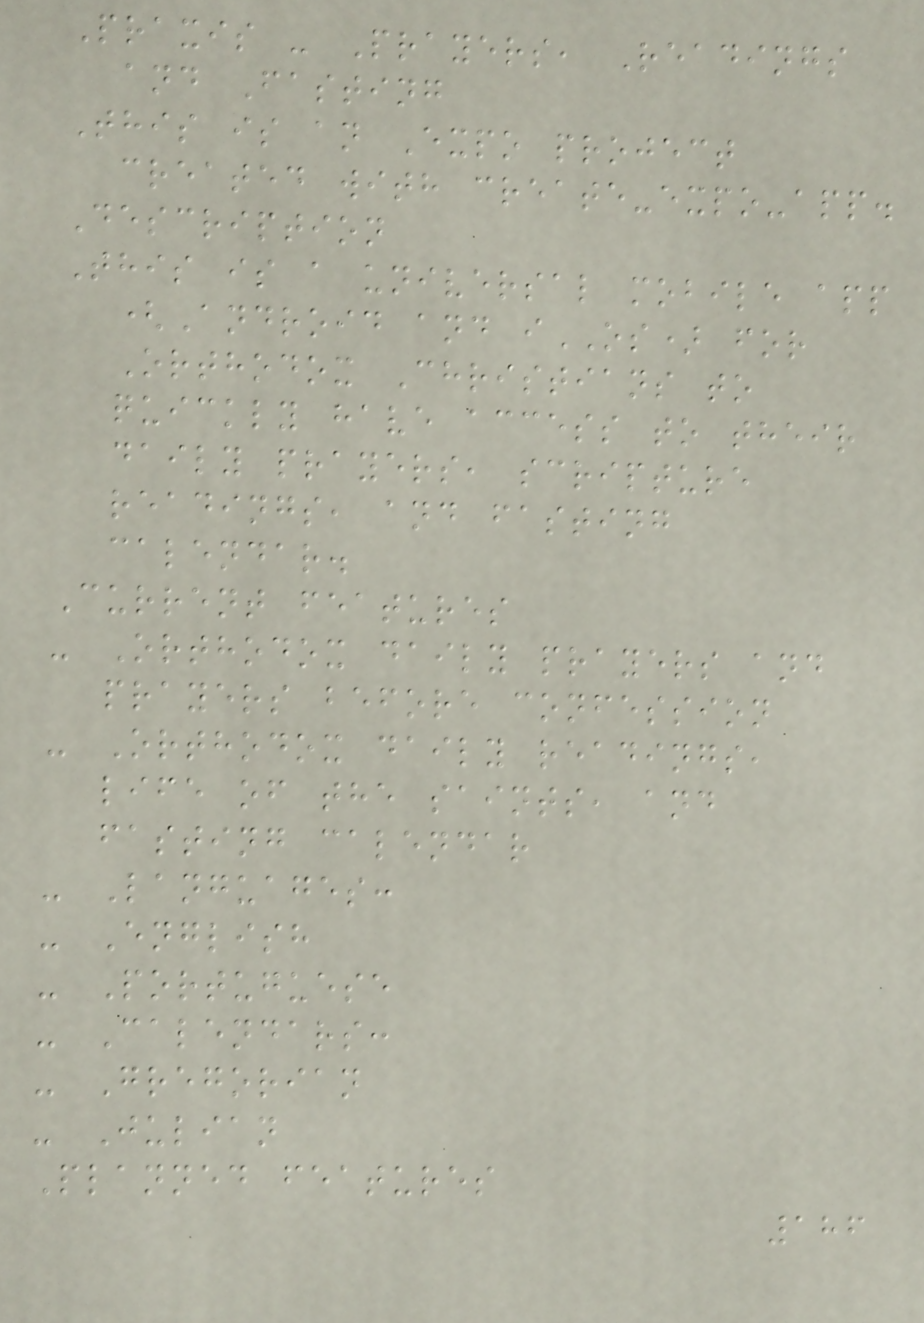Praxis - Prayers, Readings
and Fasting
This is an Expo project
created with create-expo-app.
Description
This is a universal mobile app
(Android and iOS) for
Orthodox Christians to
quickly have access to their
daily prayers, scripture
readings, and fasting
calendar.
Current features
- Orthodox daily prayers and
prayers before confession
- Orthodox daily readings,
life of the saints, and
fasting calendar
- Languages:
- English
- Portuguese
- Calendars:
- Gregorian
- Julian
Planned features
186
